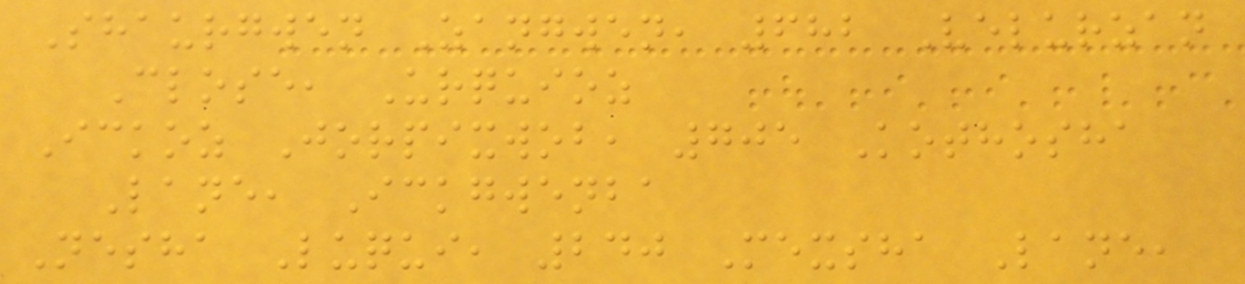Shaurgwen Zangwen, 682 Velurzan
Close, Urquioz
Ickoz Jorpixwob, 705 Kothosha
Lane, Ickgwenba
Nesha Luqui, 240 Mexsha Lane,
